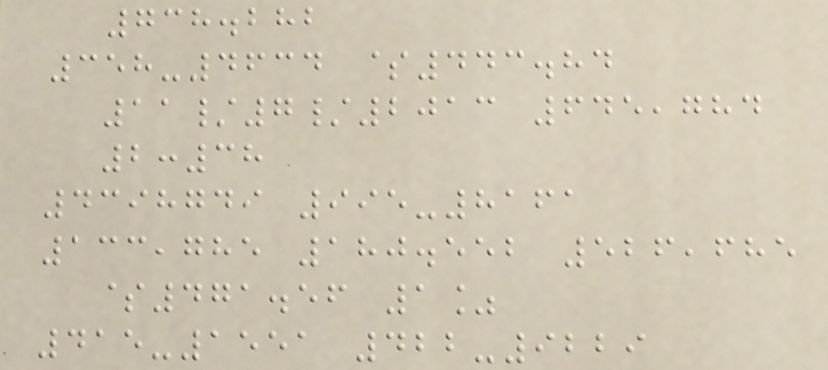738.282
358-4634 $443.84
11/7/2013 645,784
2:38
4398749 995-8161
133,785 180.552 526,685
$471.56 1%
415-1551 422-9229
